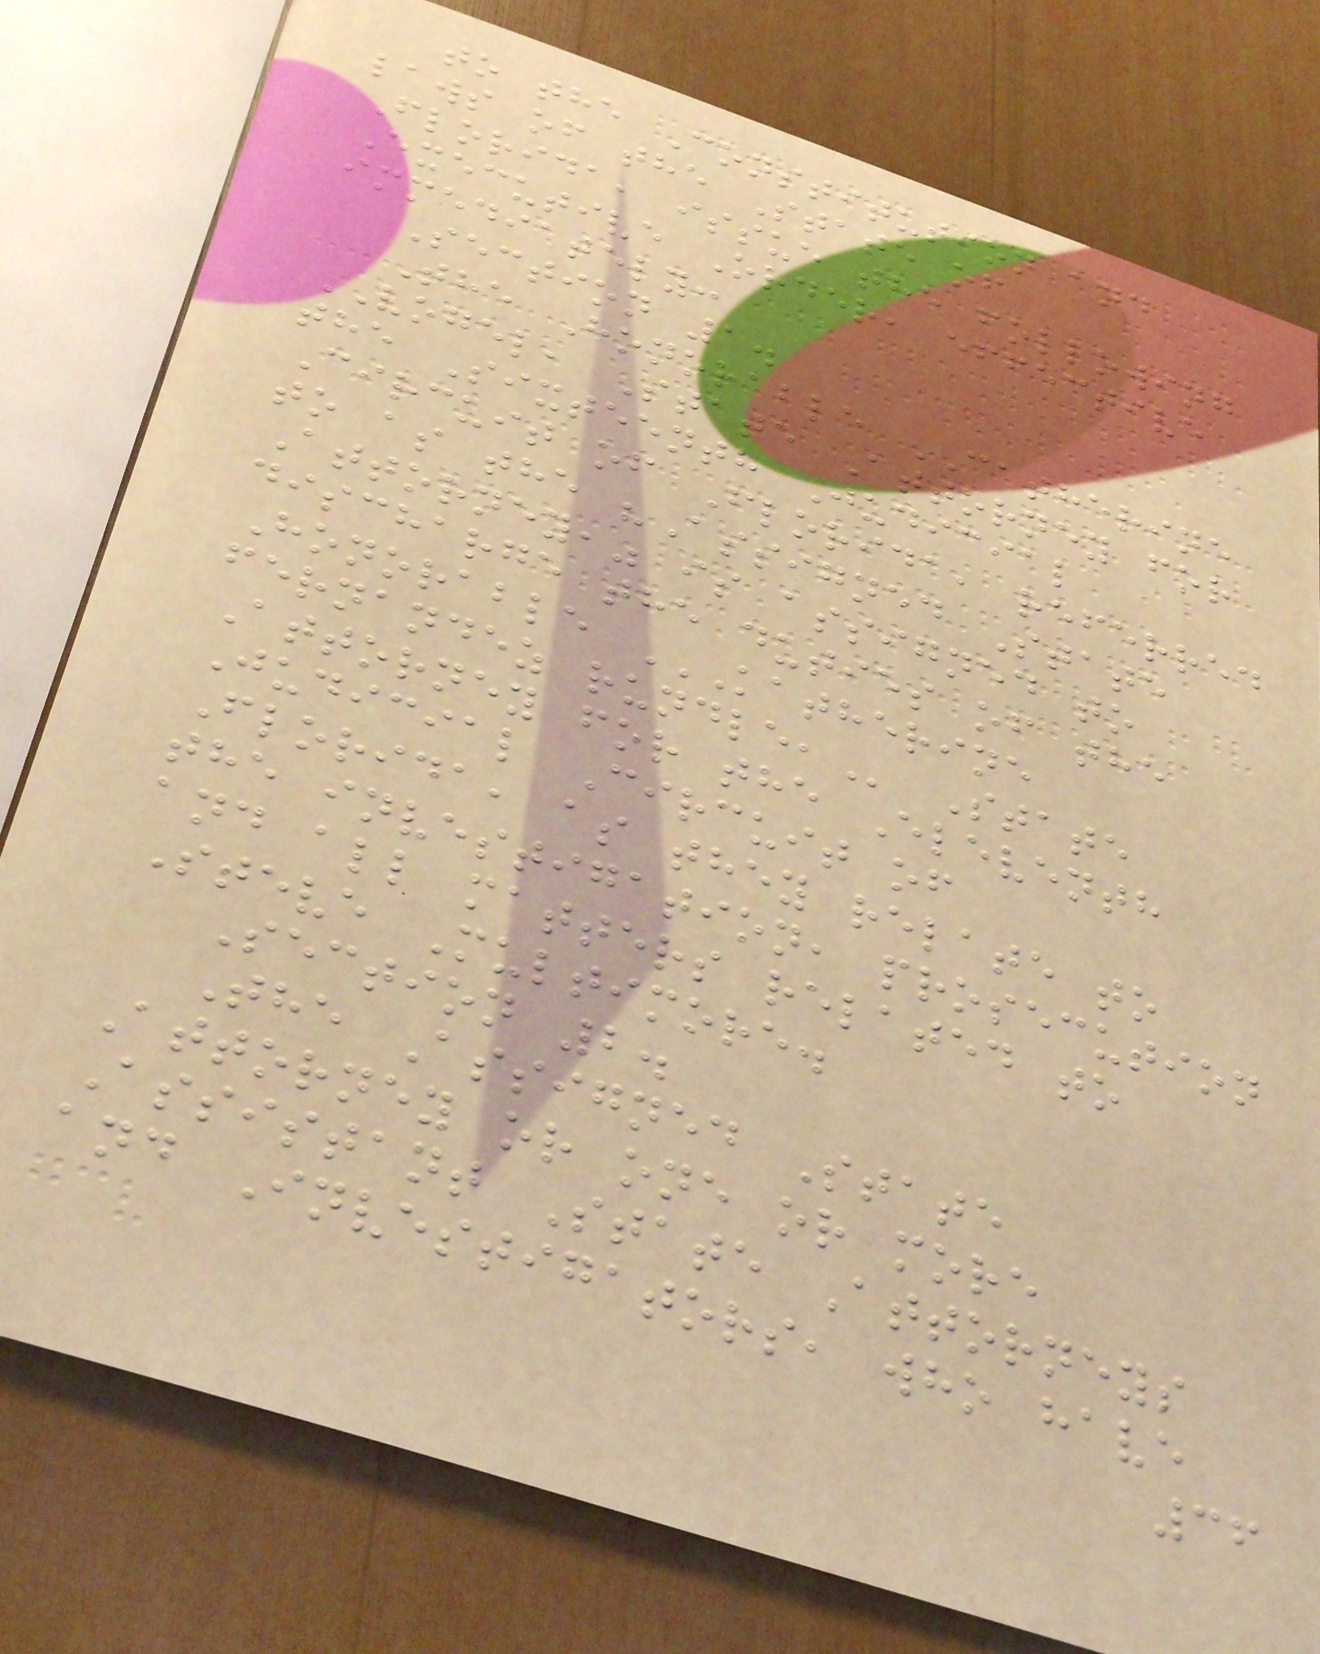to the Constitution and
laws of the State of
Florida, issue the following
Executive Order, effective
immediately:
Section 1.
The Honorable CATHERINE
VOGEL, State Attorney for
the Sixteenth Judicial
Circuit of Florida, referred
to as the "Assigned State
Attorney," is assigned to
discharge the duties of the
Honorable KATHERINE
FERNANDEZ RUNDLE, State
Attorney for the Eleventh
Judicial Circuit of
Florida, as they relate to
the investigation, prosecution
and all matters related to
Steve Multimore.
Section 2.
The Assigned State
Attorney or one or more
Assistant State Attorneys
and Investigators, who have
36
